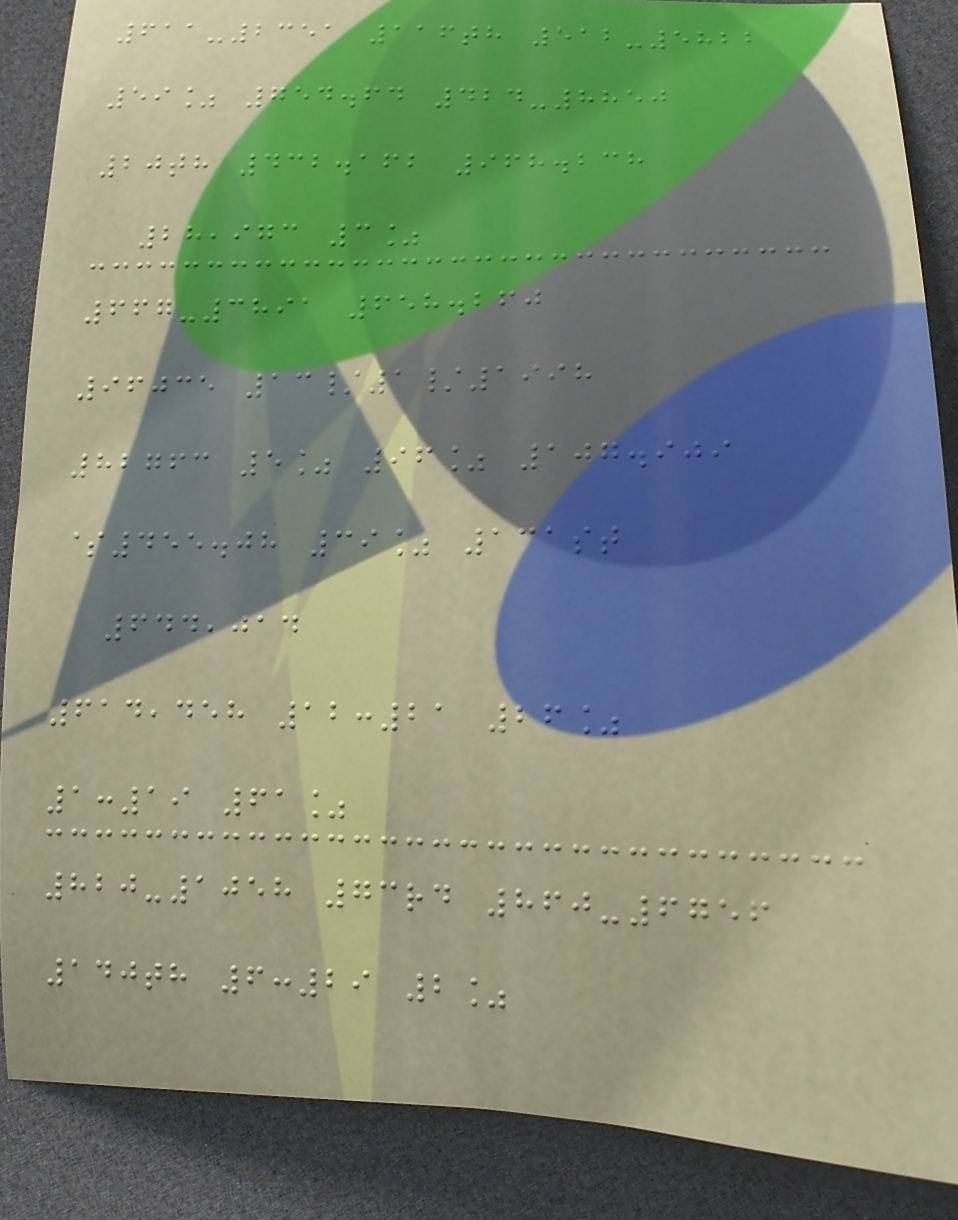611-2351 116th 512-5822
59% 754.64 424-8850
20th 432.162 968.238
28,973 3%
667-3891 658.260
96035 13/1/1998
82763 5% 96% 107.909
$455.08 39% 131st
644,014
614,458 12:21 26%
1:19 61%
820-1058 73rd 860-6756
140th 6:29 2%
